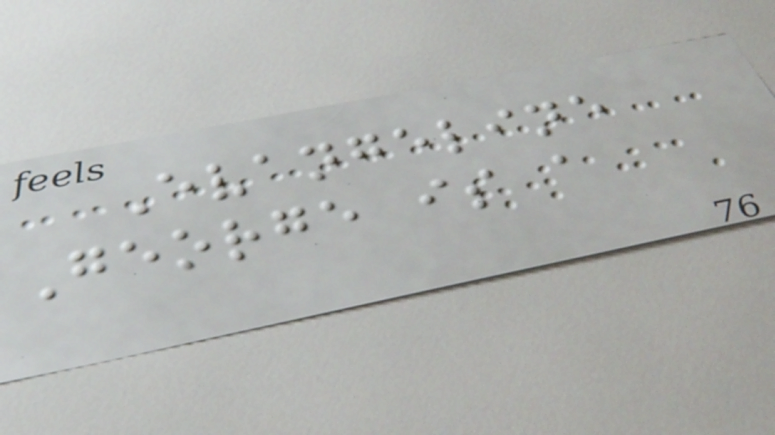Evangeline
George is a
